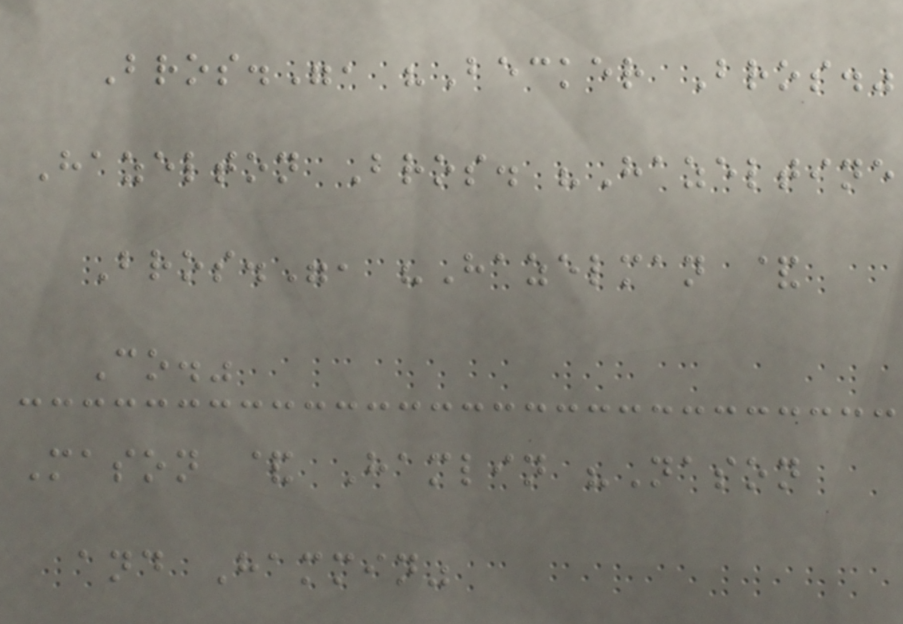Bros.", "Becker Bros."
Hazelton Bros. "Hazeltine
Bros.", "Hazelman &
Co."
Mason & Hamlin "Nason
and Hammin"
